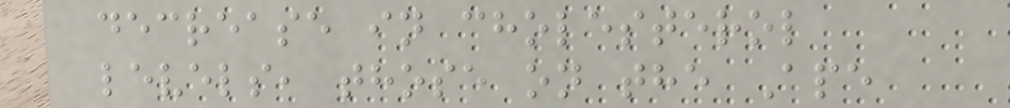decrease in cholesterol
levels, those on the Ape
